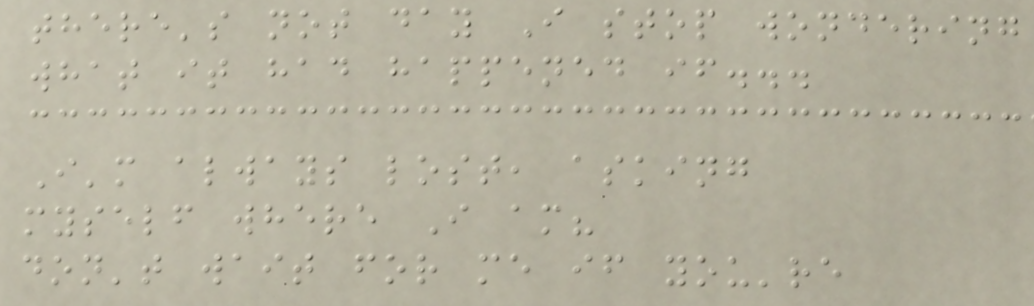there's not day I stop wondering
what it had happened if...
I'm always lost, asking
myself where I am?
don't wait for me if you're
